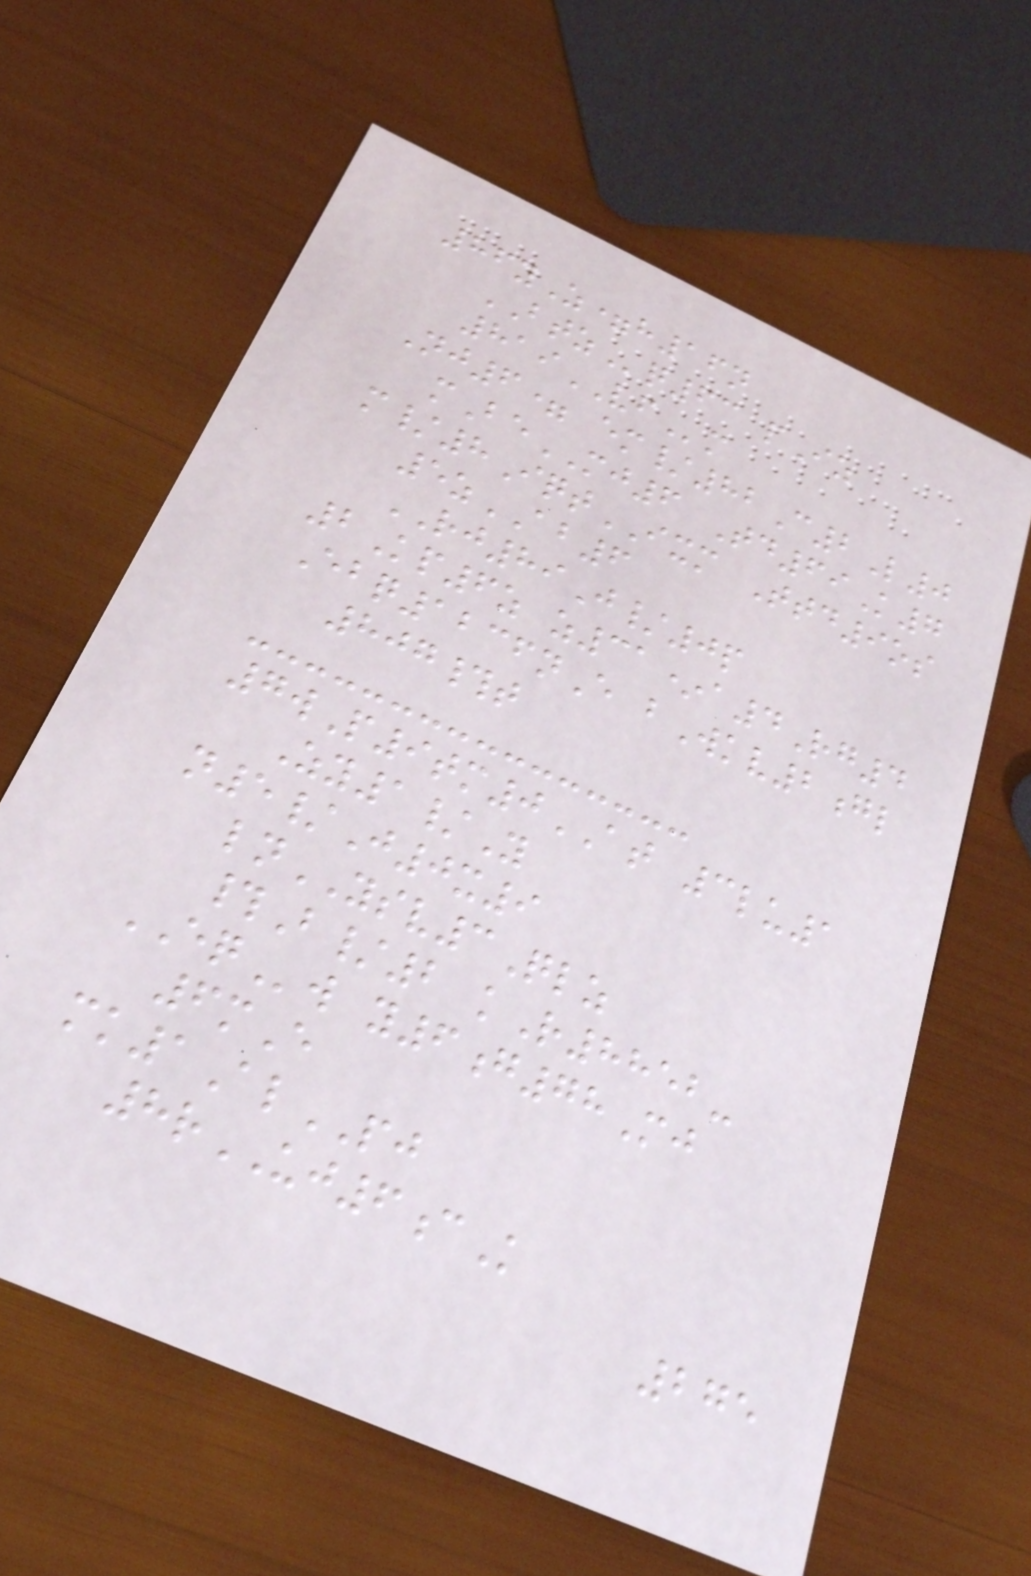86yZ=h16n
BTZq63 pIz
819VFm
Nj6= em/82C2L0
mBeMJ6 Td69K7
m/8IqtIXM Ttd9os
5zAB6
RJ89J/0p
2Kp6z z31*a4Rg4
Ebq1236nE bWkv2gl
807#t
7wP9tm0AT 3lu1
Zy1/Y
n5/J0x9
lnYSV3Qlz
#B/2 kR8852-
EQw y6g78Mj
6mE
mk1AlPJ
8rUJ6cK
275
